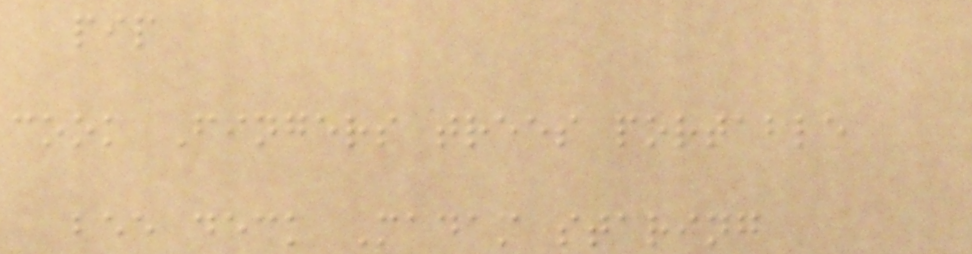pip
cook Fingers trees portable
bee deck Madam staring
